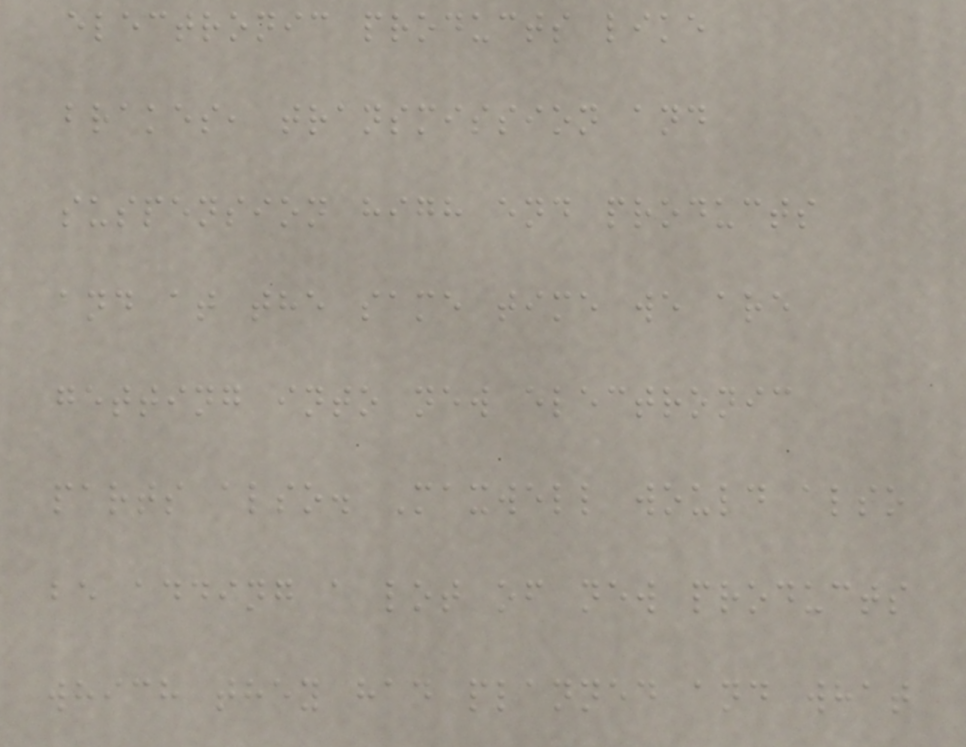electronic products like
brakes, transmission and
suspension high end products
and at the same time we are
getting into new electronic
parts also. Maxwell would also
be adding a lot of new products
which they had planned and what
